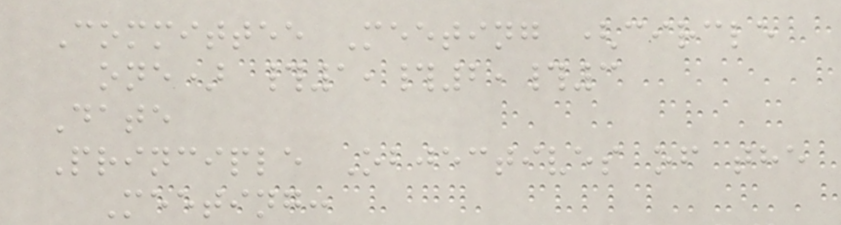Committee Meeting (circle
one) #1,#2,#3
Date
Principle Objectives of the
Meeting:
